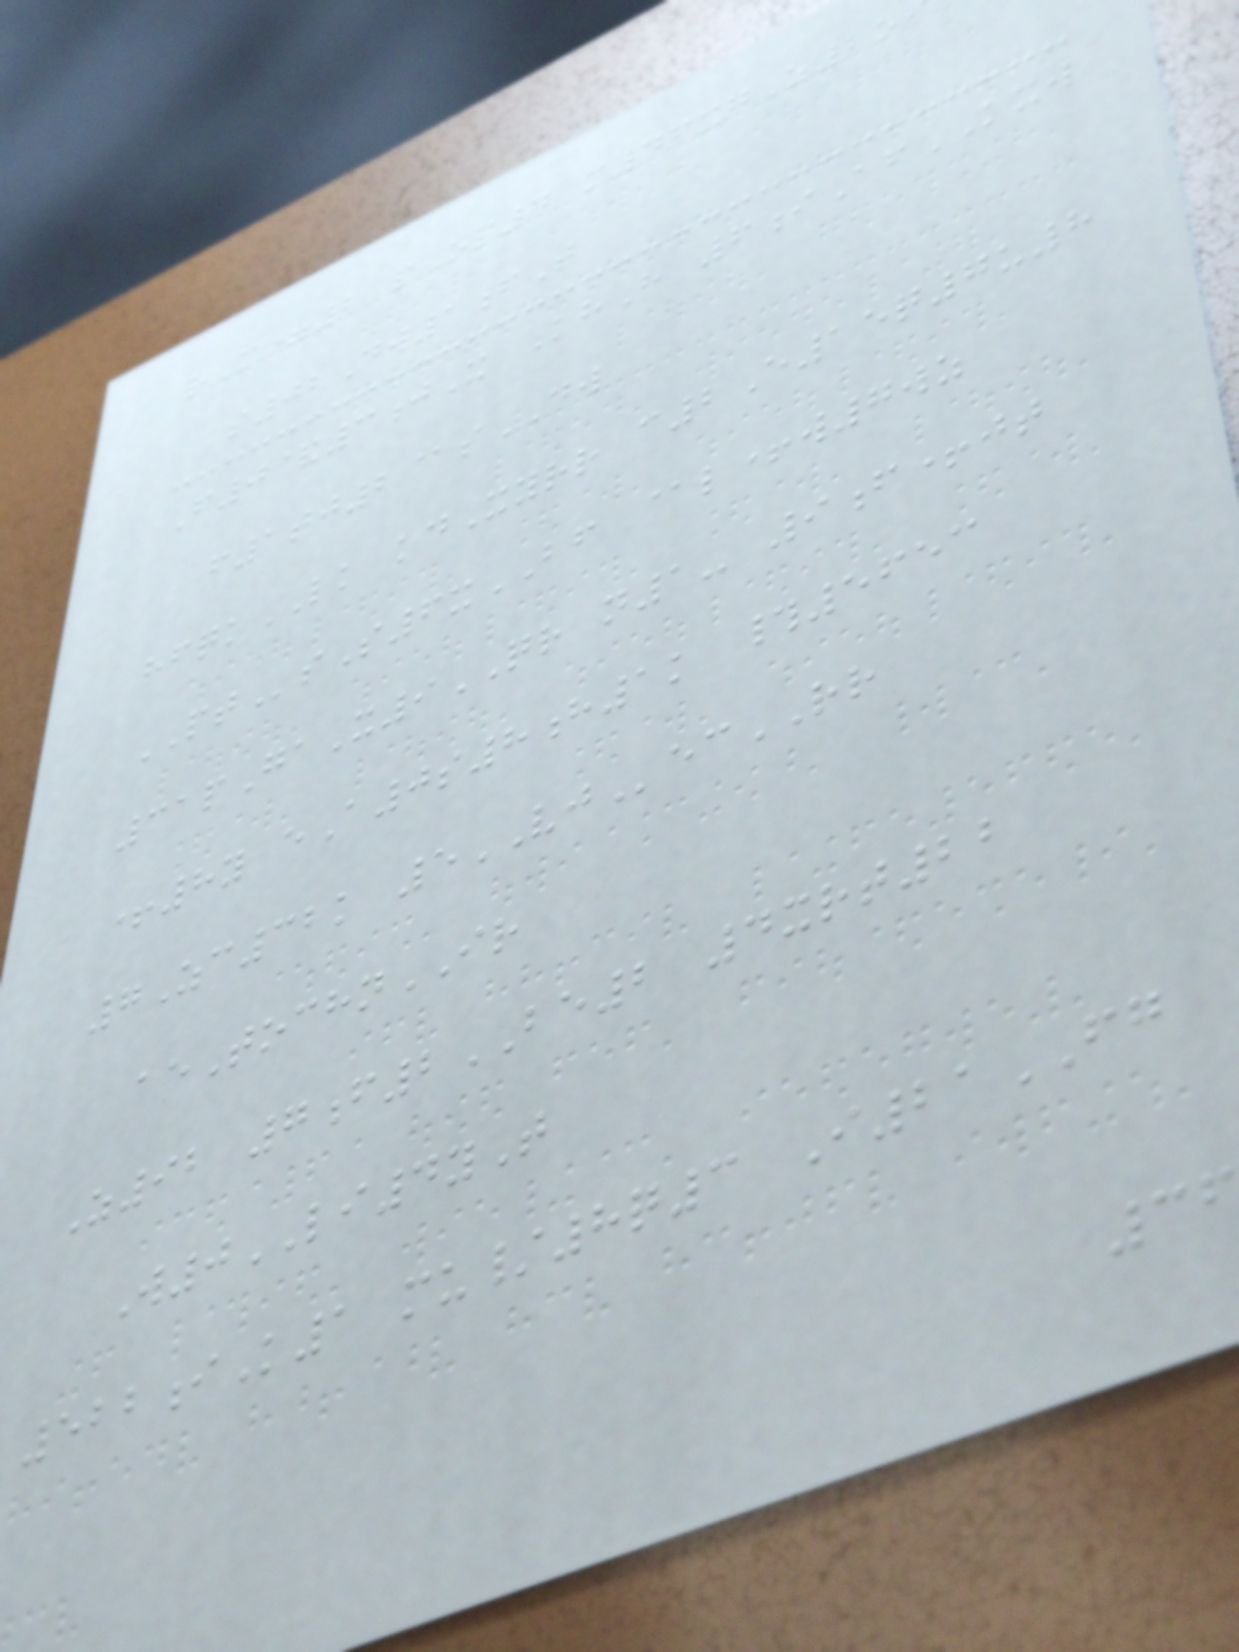rM=2 pOp4 m46xgZ2o
s02Dw1fT
F0&3jX KhH 6iAfKXW
f1tj2@sDW
hfqkLK kdXyrr c2E15q7u8
PTsS6xBF @l+w7wz
31pGaX9QR n1- 9f+jt
+8y eA0s8h1k #5653
7Zc32k 5VJecRR
aeTochnIR
Z92 7f2BE2 4xrt22
W0LI4yT
522iK1 mu/8q3 I21FG
